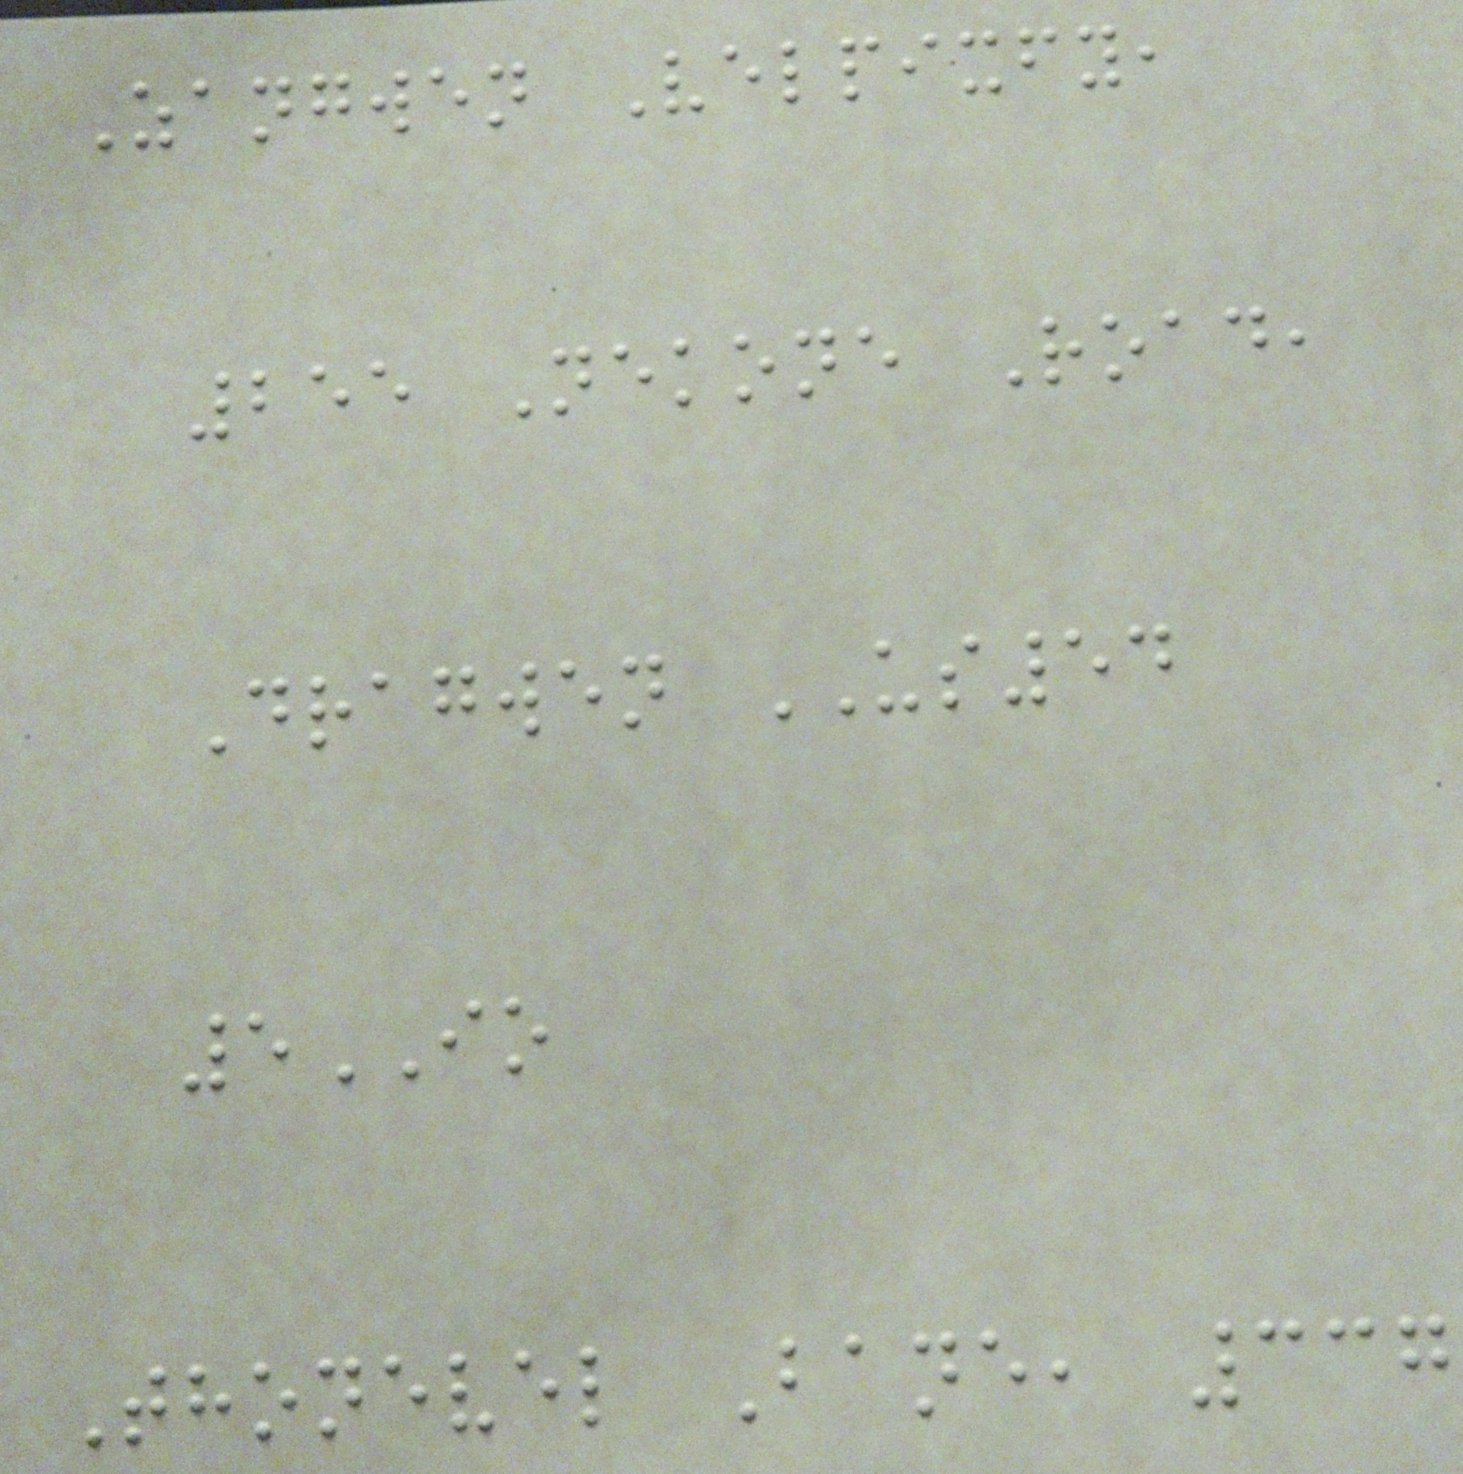Zangwen Velpixfy,
255 Nekone Road,
Dragwen US54
5IO
Thonevel Bane, 337
